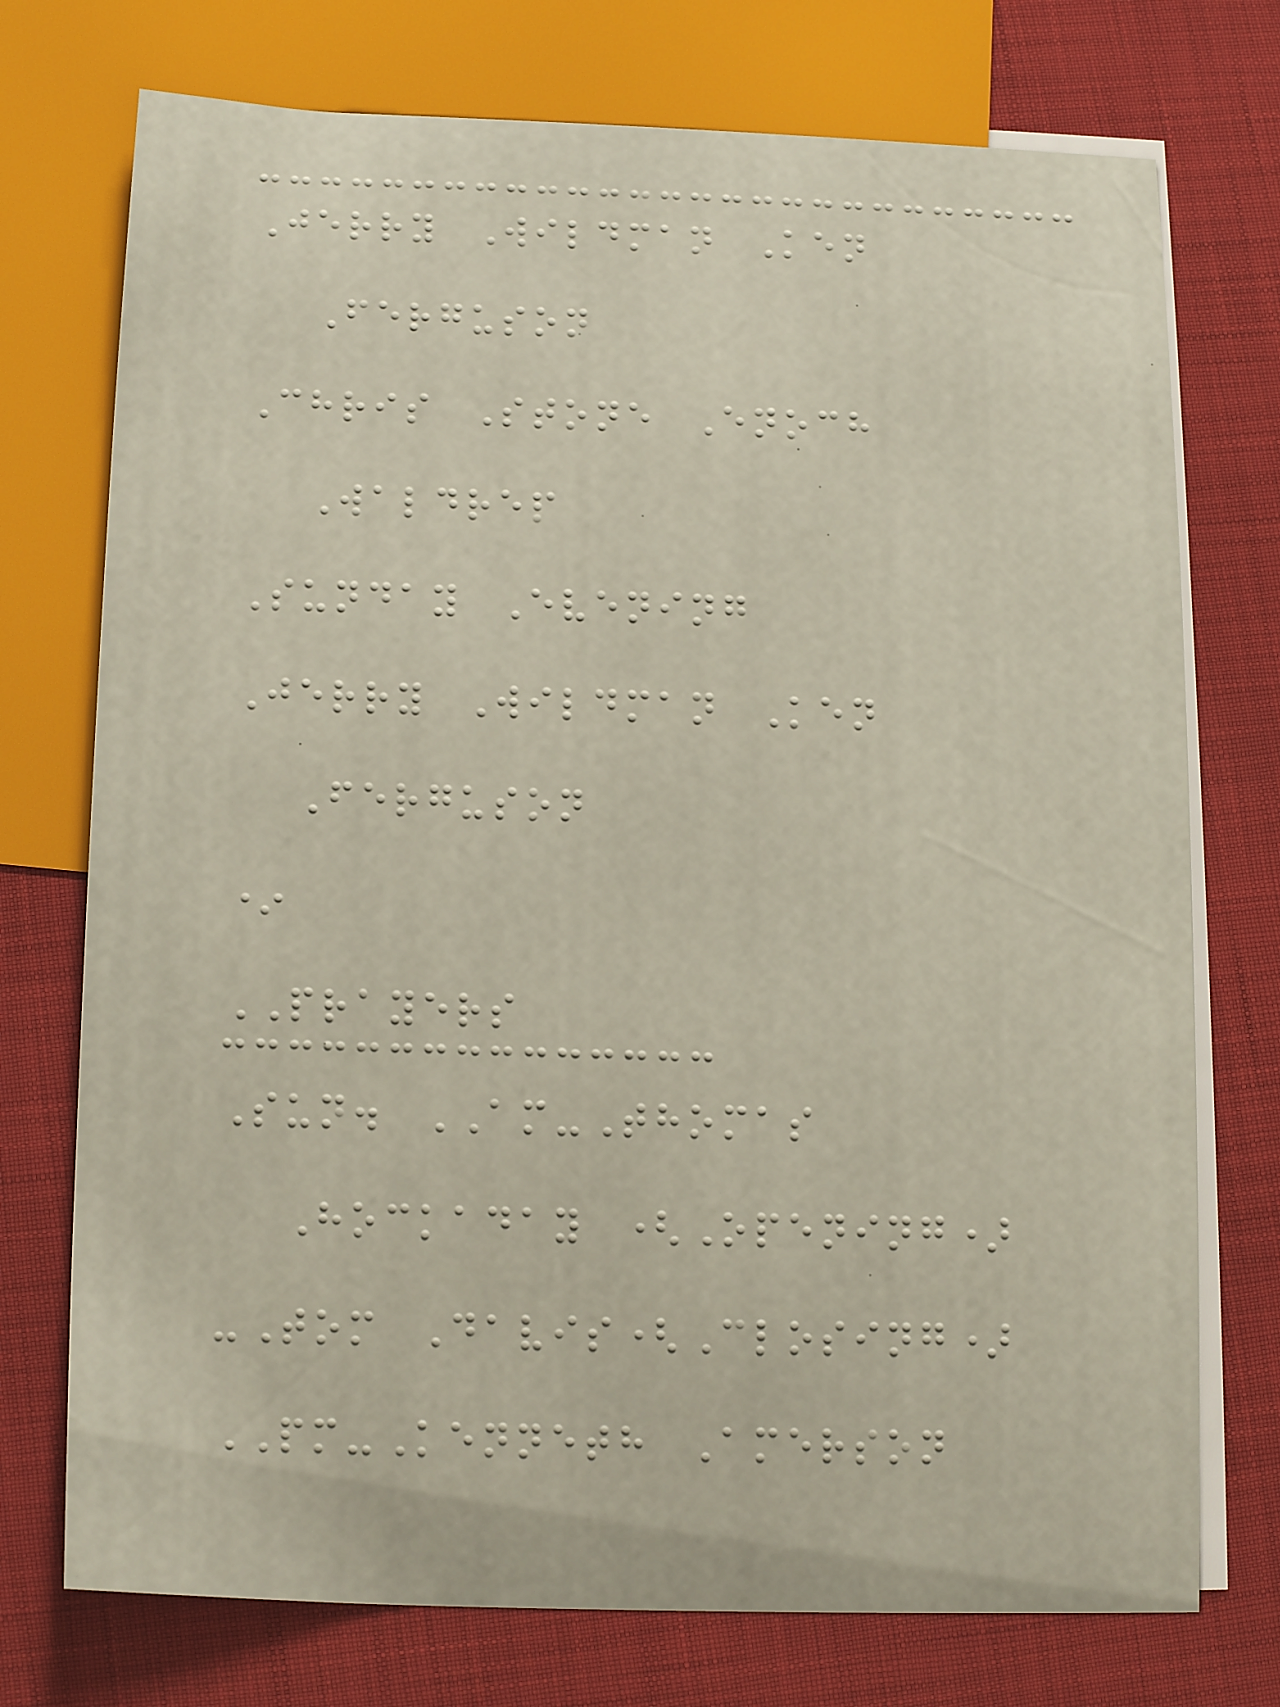Jerry Wildman Ken
Ferguson
Chris Stone Enoch
Waldrep
Sunday Evening
Jerry Wildman Ken
Ferguson
*
PRAYERS
Sun. AM-Thomas
Hockaday (Opening)
-Tom Davis(Closing)
PM-Kenneth Amerson
